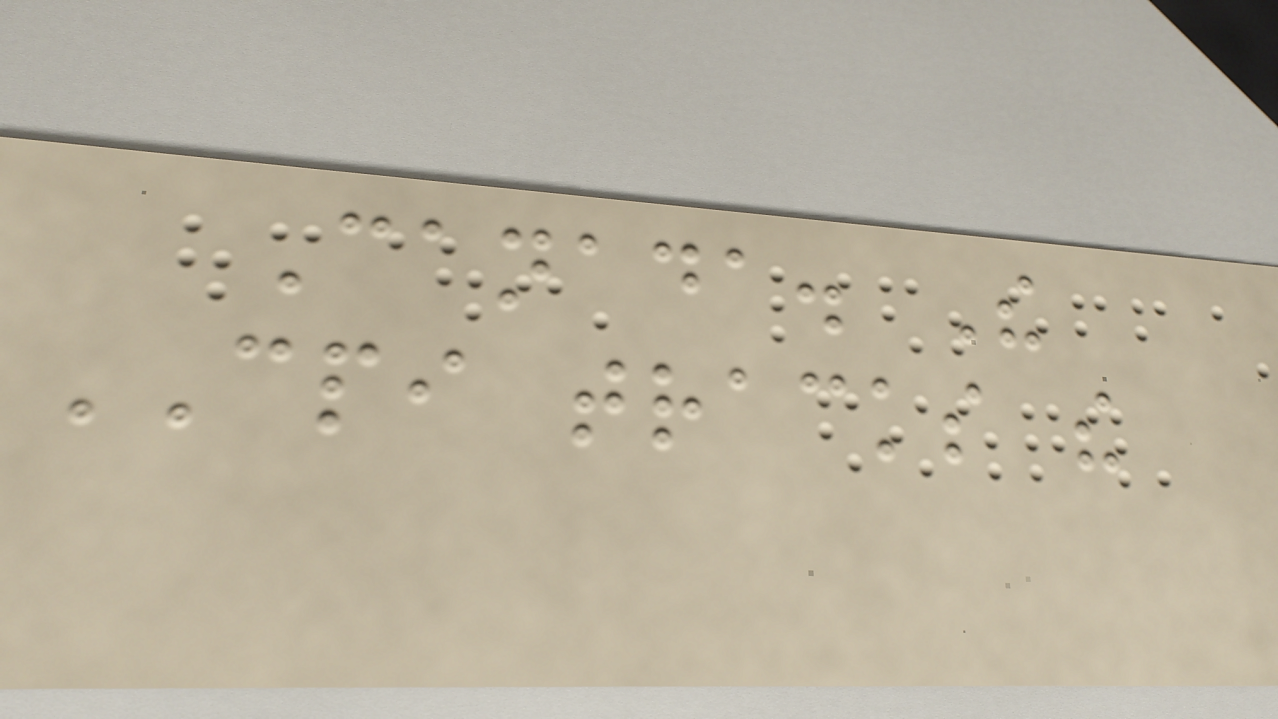Canada. The
CPI tracks the
